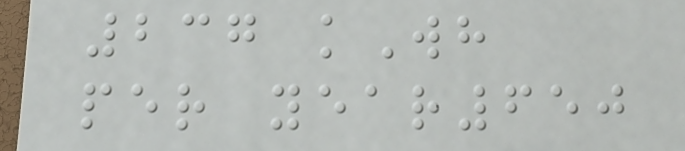237 kWh
per year650
